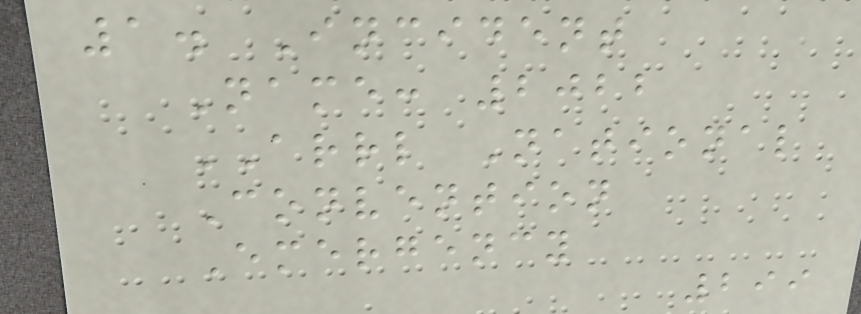1. Incident
Name: 2022
ARRL National
Convention
Emergency
299
